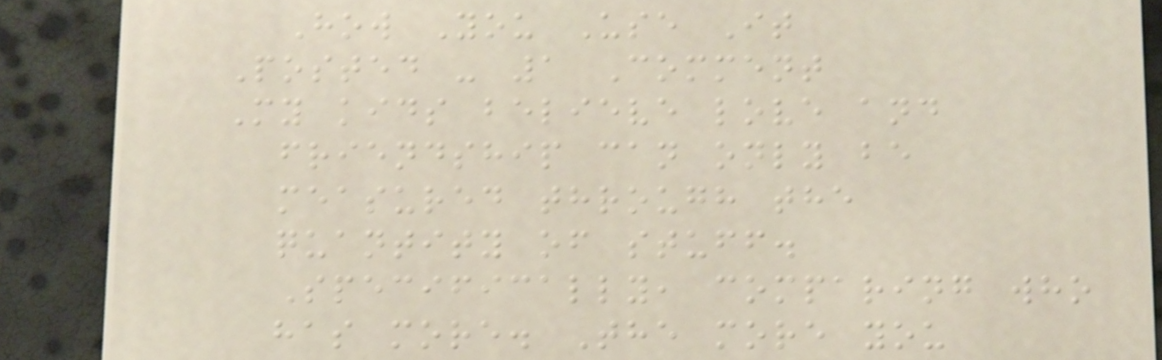How You Use It
Posted - 1 Comment
My kids believe love and
friendship can only be
measured through the
quantity of stuff.
Specifically, comparing who
has more. The more you
